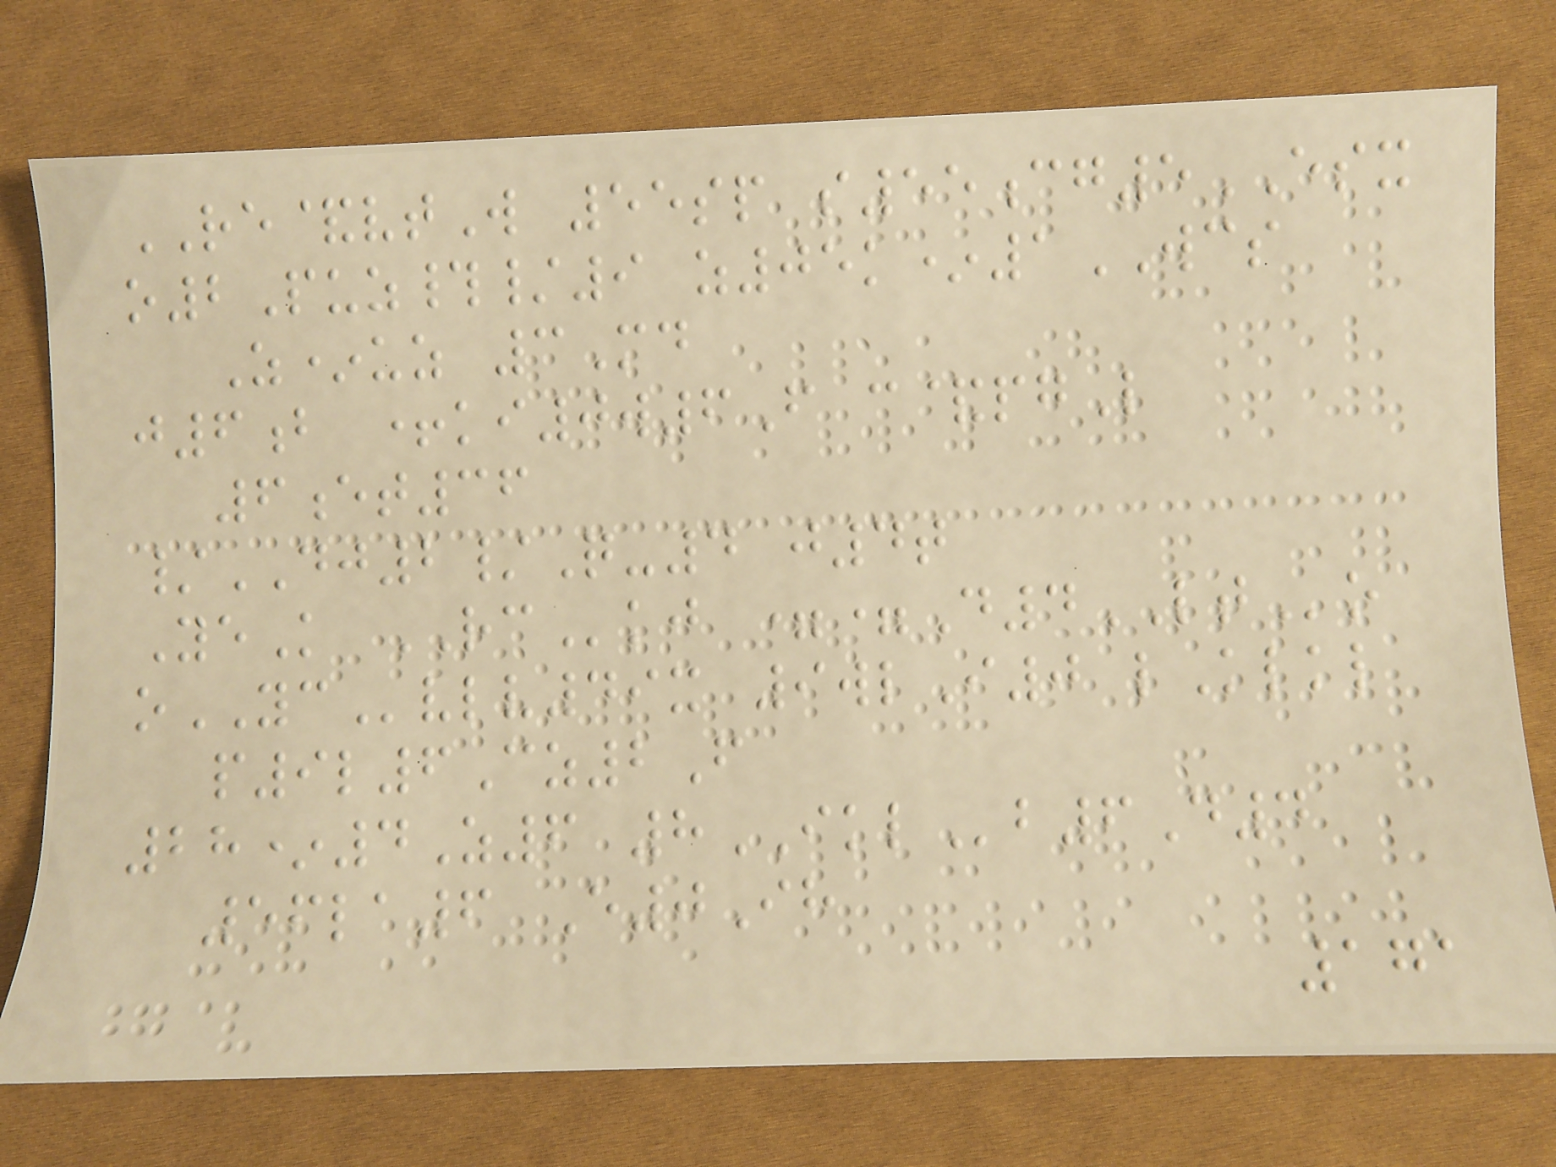RE&vtW 55sp s55cg5ESX
o2Puz#/9 z05k*1WCS
Z*uz 3Md
j6b +ki0w6F c&pgL
6et36
/DJ2/Q-4 j4t
YeK RCkj ==D4LTo
oYCvlv49x 9wlI0 lKlkl
p9l6Cz2F
28*4Z6 8IKLb6D4
56la6 E0Ih
171
